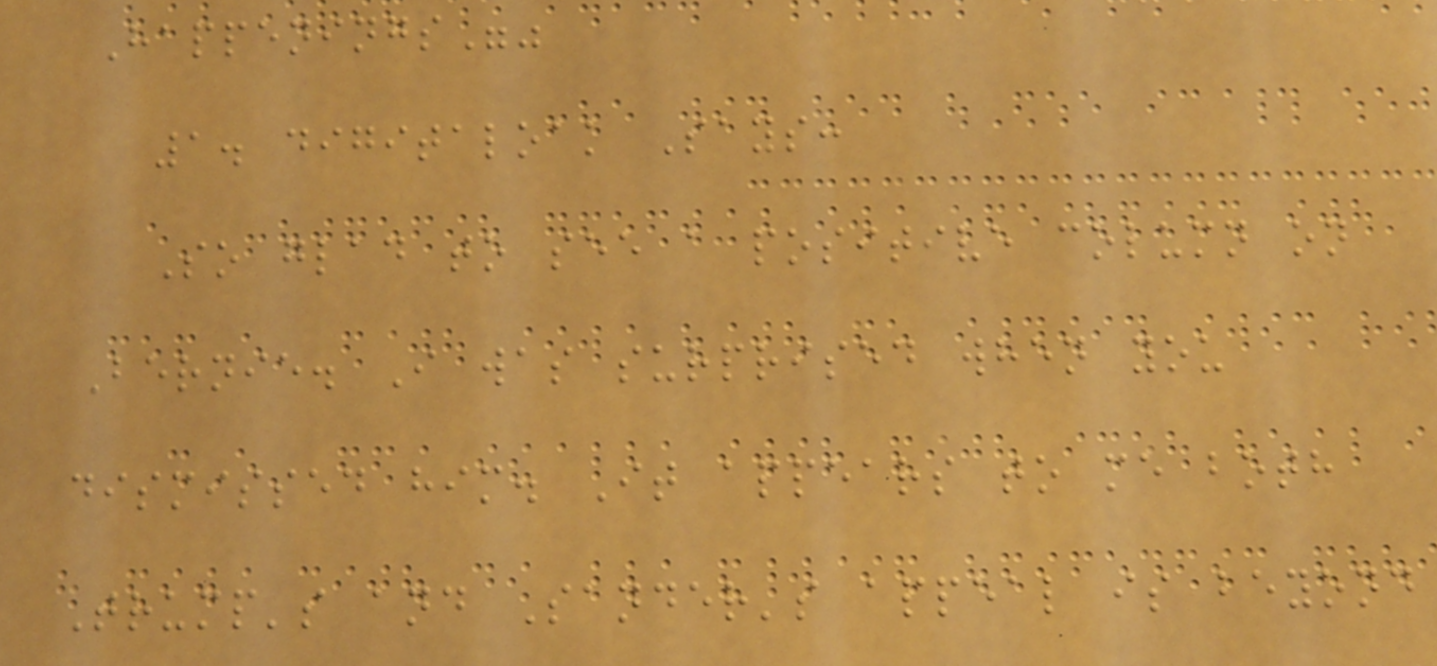Happenings""
1. digitaloak Says:
So glad to see a positive column on
Bernie. I was surprised when you
dismissed him. It appears to me both
Trump's and Sander's appeal is beyond
